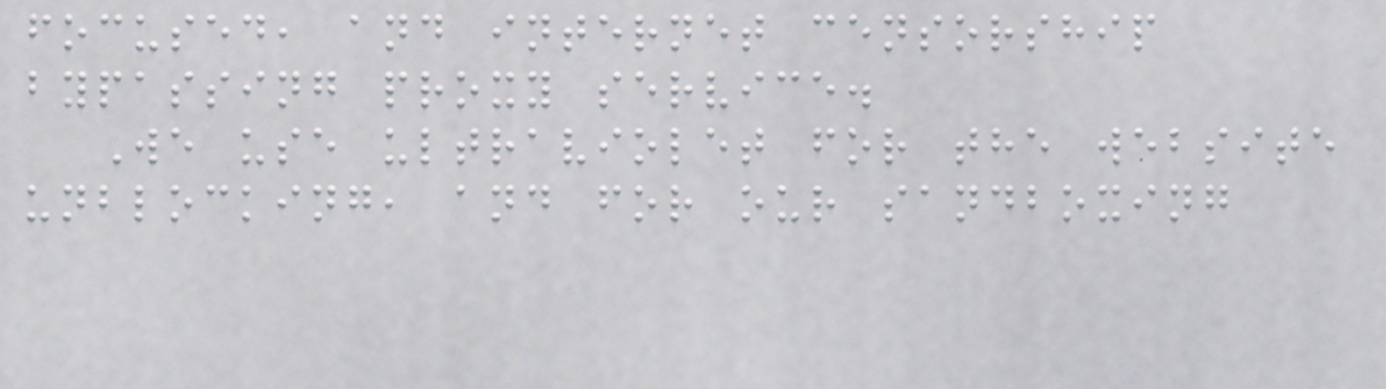focused, and internet censorship
bypassing proxy service.
We use ultraviolet for the website
unblocking, and for our sandboxing
